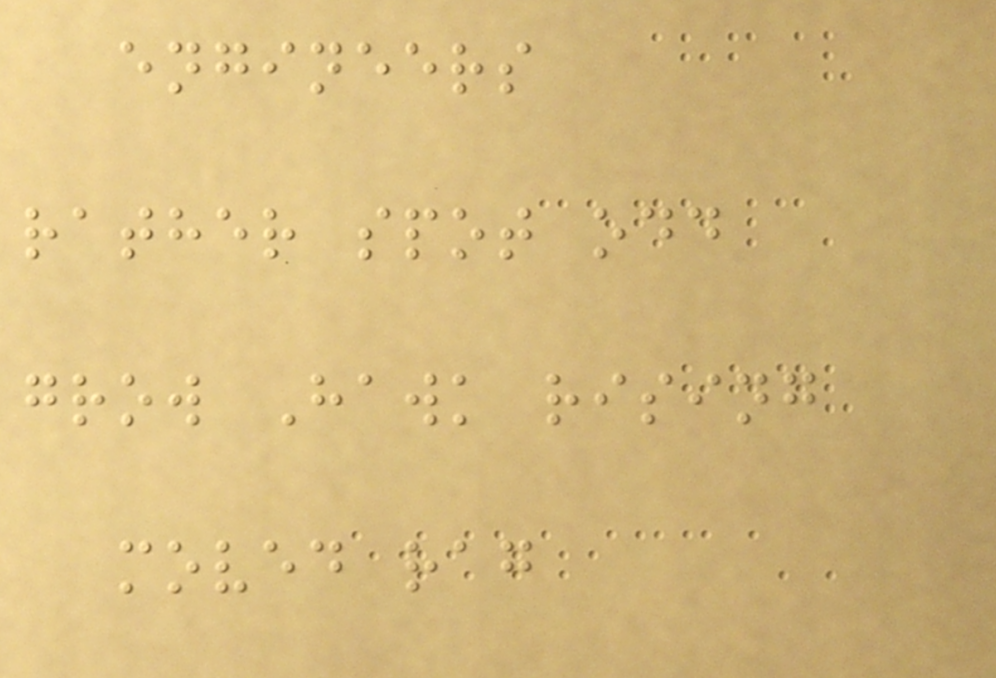engineers
rather spot odd
grow Hawk rising
moved rag
